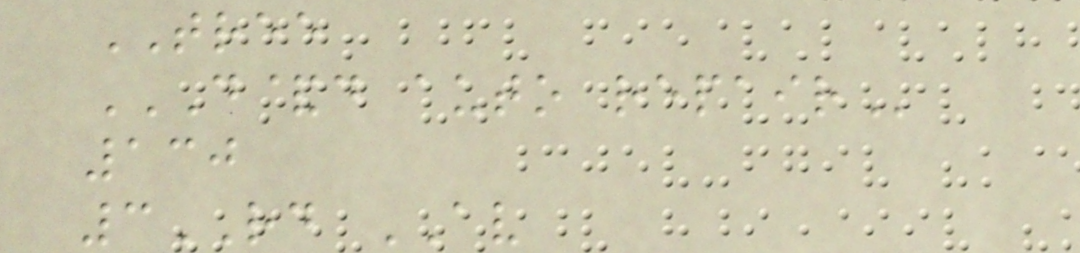TREE
D&D AUTO REPAIR
130
3RD AV
